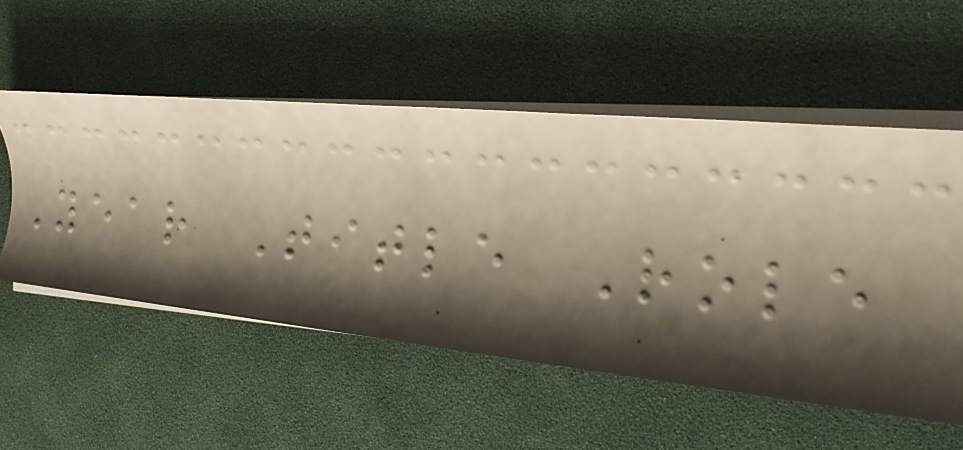Year Title Role
